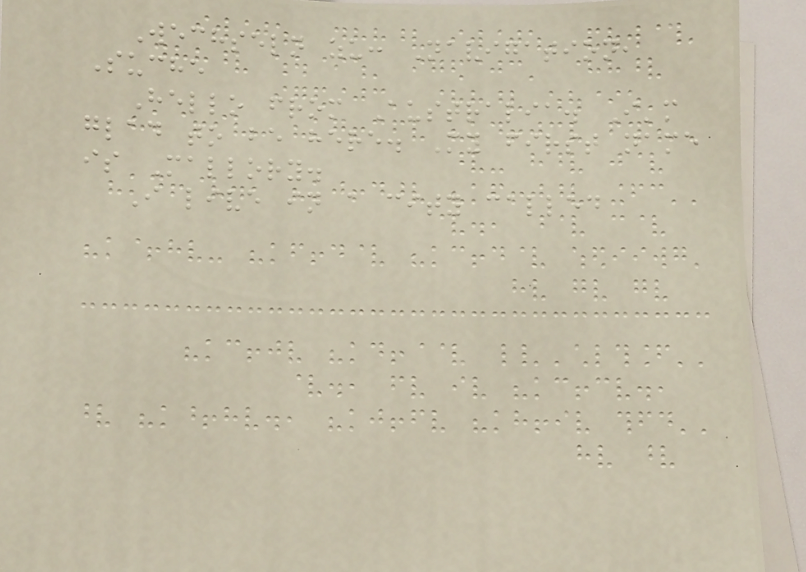Wechseln zu: Navigation,
Suche
Hello from Australia. I'm
glad to be here. My first name
is Mallory.
I live in a city called
